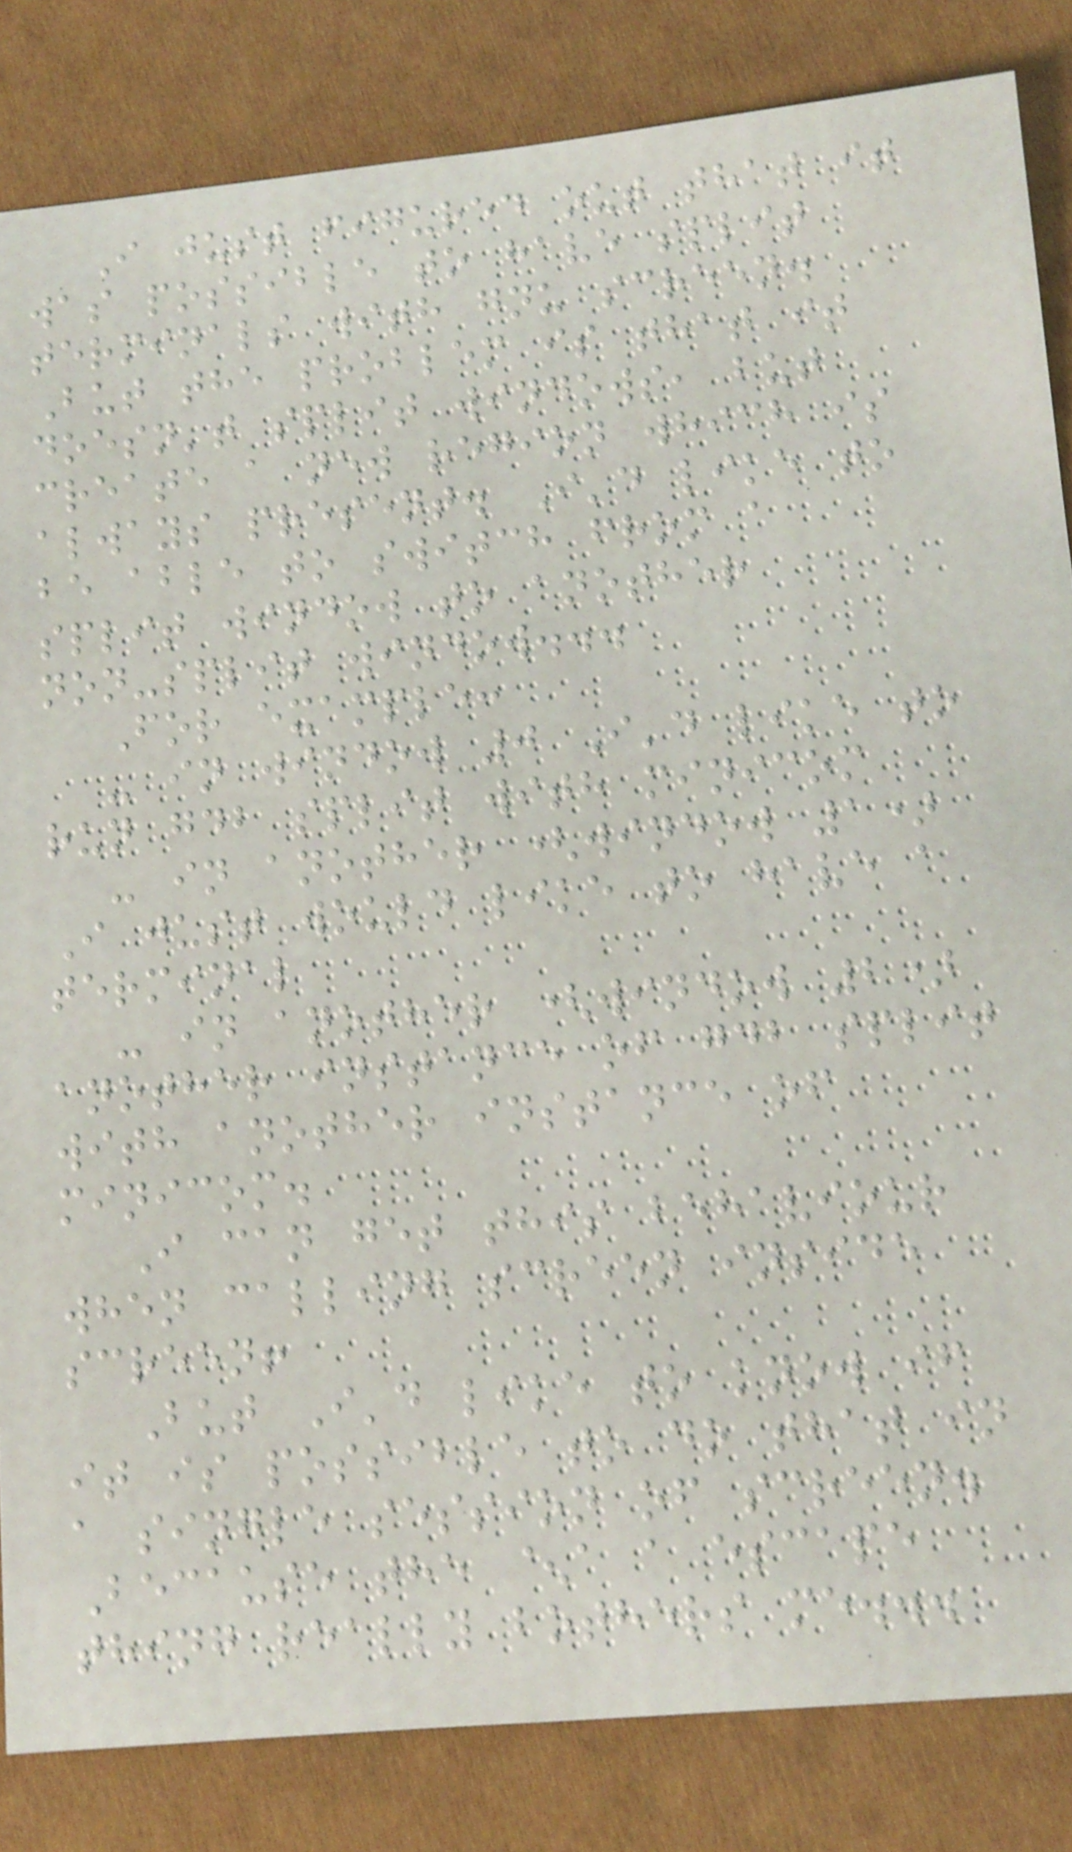I just figured out that it
was possible to have split
terminals with gnu screen.
But the problem is that it
doesn't split windows, but
create a new region which is
always present. I'd like to
be able to switch from a
split window to another
non-split window...
For example:
- in window 0 I'd like to
run gdb split with minicom
- in another (window 1)
I just would like to have a
terminal
- in another (window 2)
another instance of gdb split
with another instance of
minicom.
I can get this behaviour
when calling screen inside
screen!
But I'd like to know if
it is possible to do that in
a single session of screen.
Because the ^a a escape
thing really bothers me...
